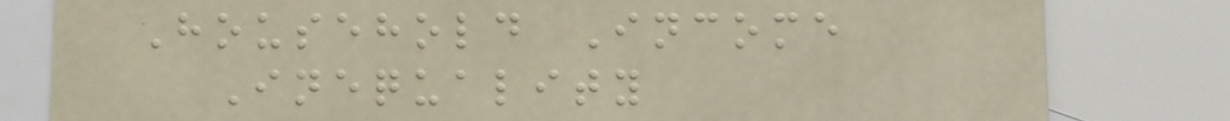Household Income
Inequality
